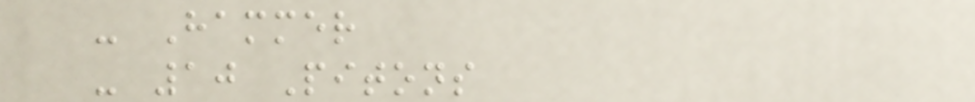- Hammer
- 10 Pitons
